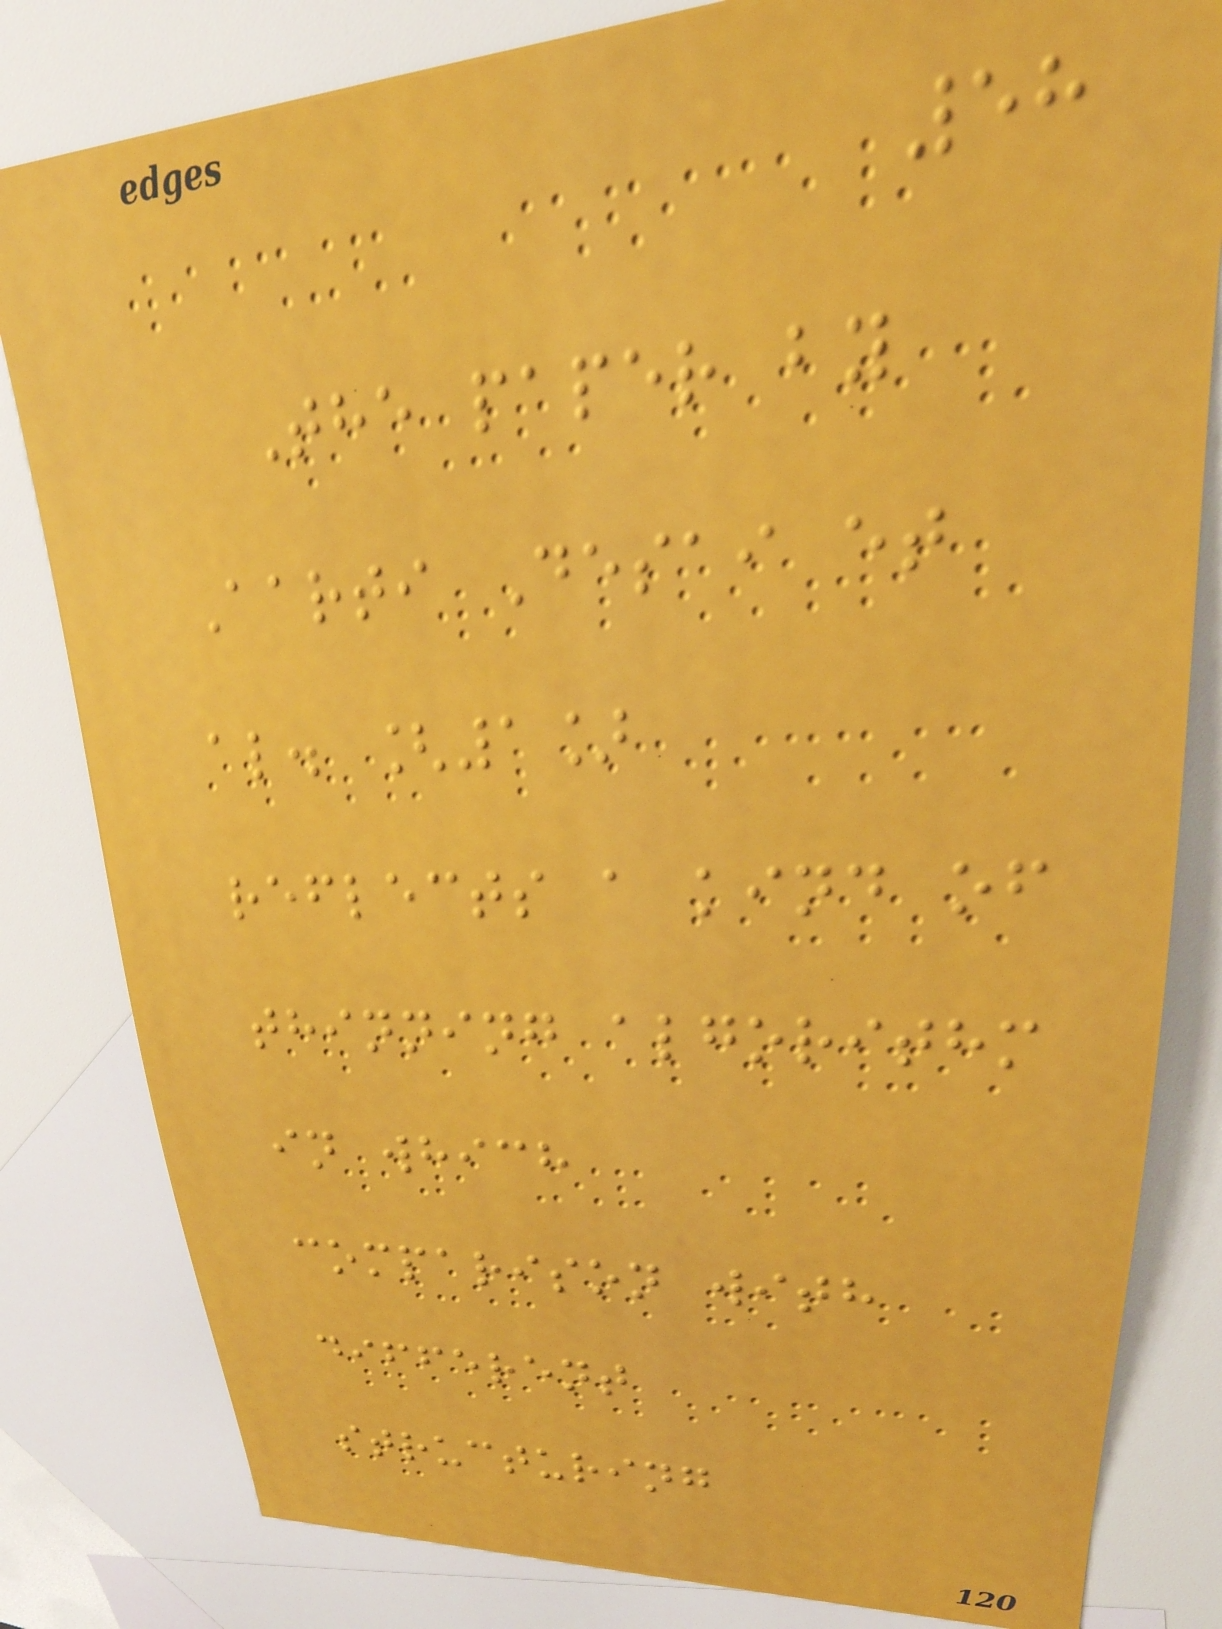58
The paper by
Aarti Desai et
al. [1]
reflects a kind of
thinning algorithm
in which
comparison with
different
structuring
